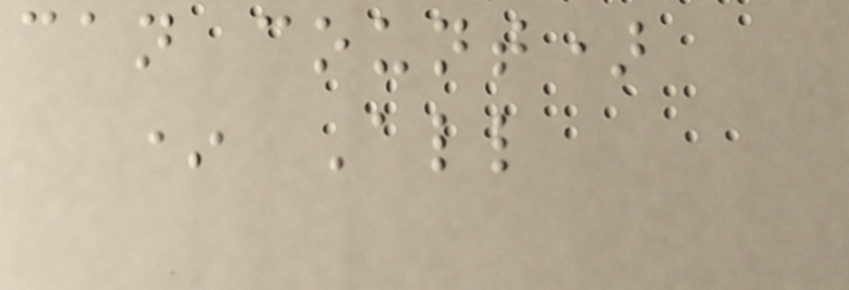can count)
* All
